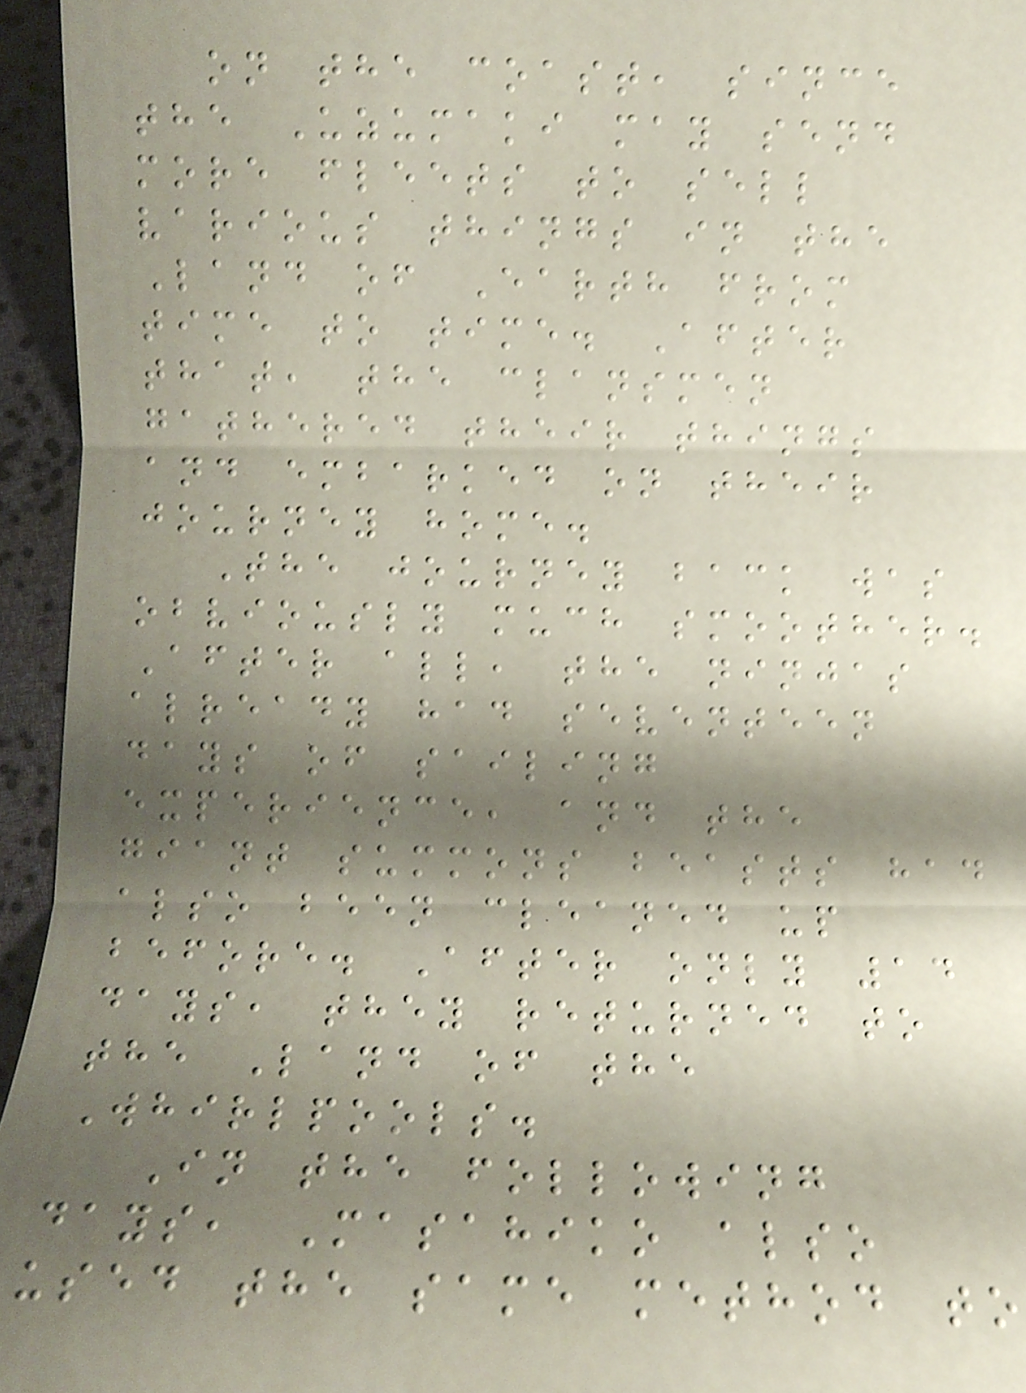on the coast, since
the Uzumaki may send
more fleets to sell
various things in the
Land of Earth from
time to time. After
that, the clansmen
gathered their things
and embarked on their
journey home.
The journey back was
obviously much smoother.
After all, the ninjas
already had seventeen
days of sailing
experience, and the
giant summons beasts had
also been cleaned up
before. After only 14
days, they returned to
the Land of the
Whirlpools.
In the following
days, Masahiko also
used the same method to
